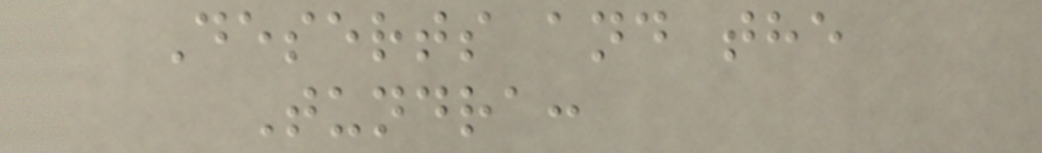Deserts and the
Tundra:
